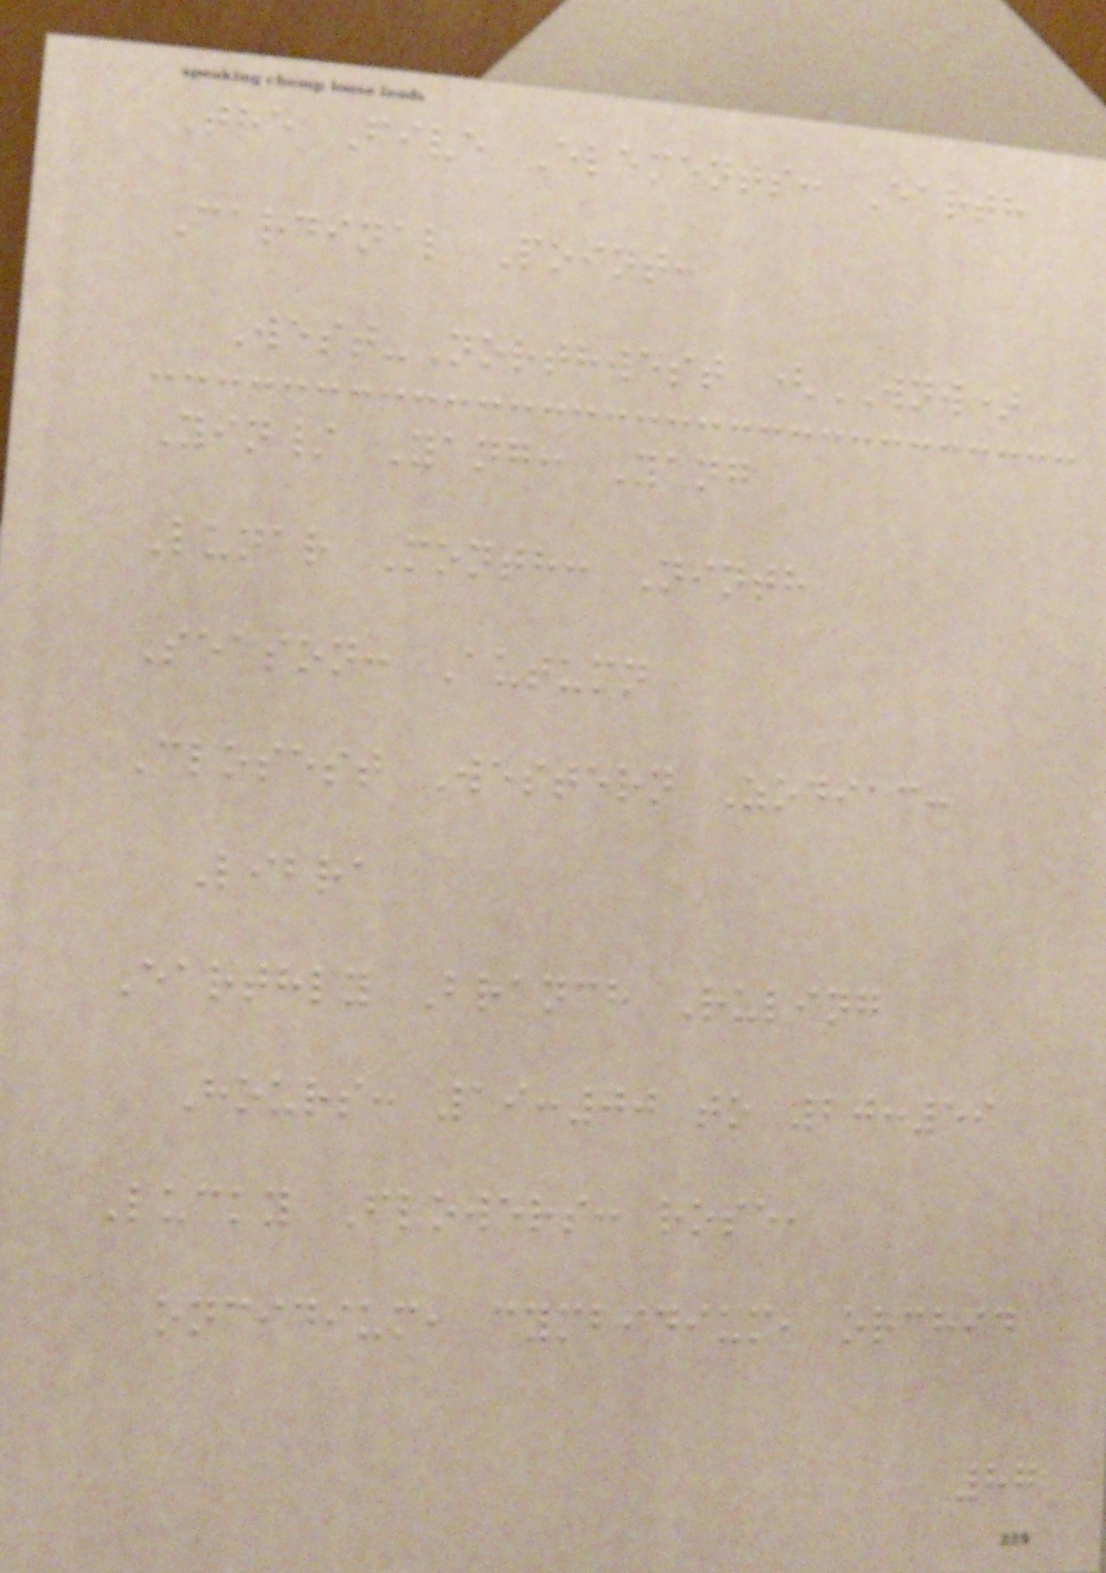The Five Elements: Earth
Cardinal Point:
West-Northwest (WNW)
Yin/ Yang: Yang
Lunar Month: Ninth
Season: Autumn
Closest Western Zodiac:
Libra
Earthly Branch Ruling
Hours: 19:00 to 20:59
Lucky Flowers: rose,
oncidium, cymbidium, orchid
87
